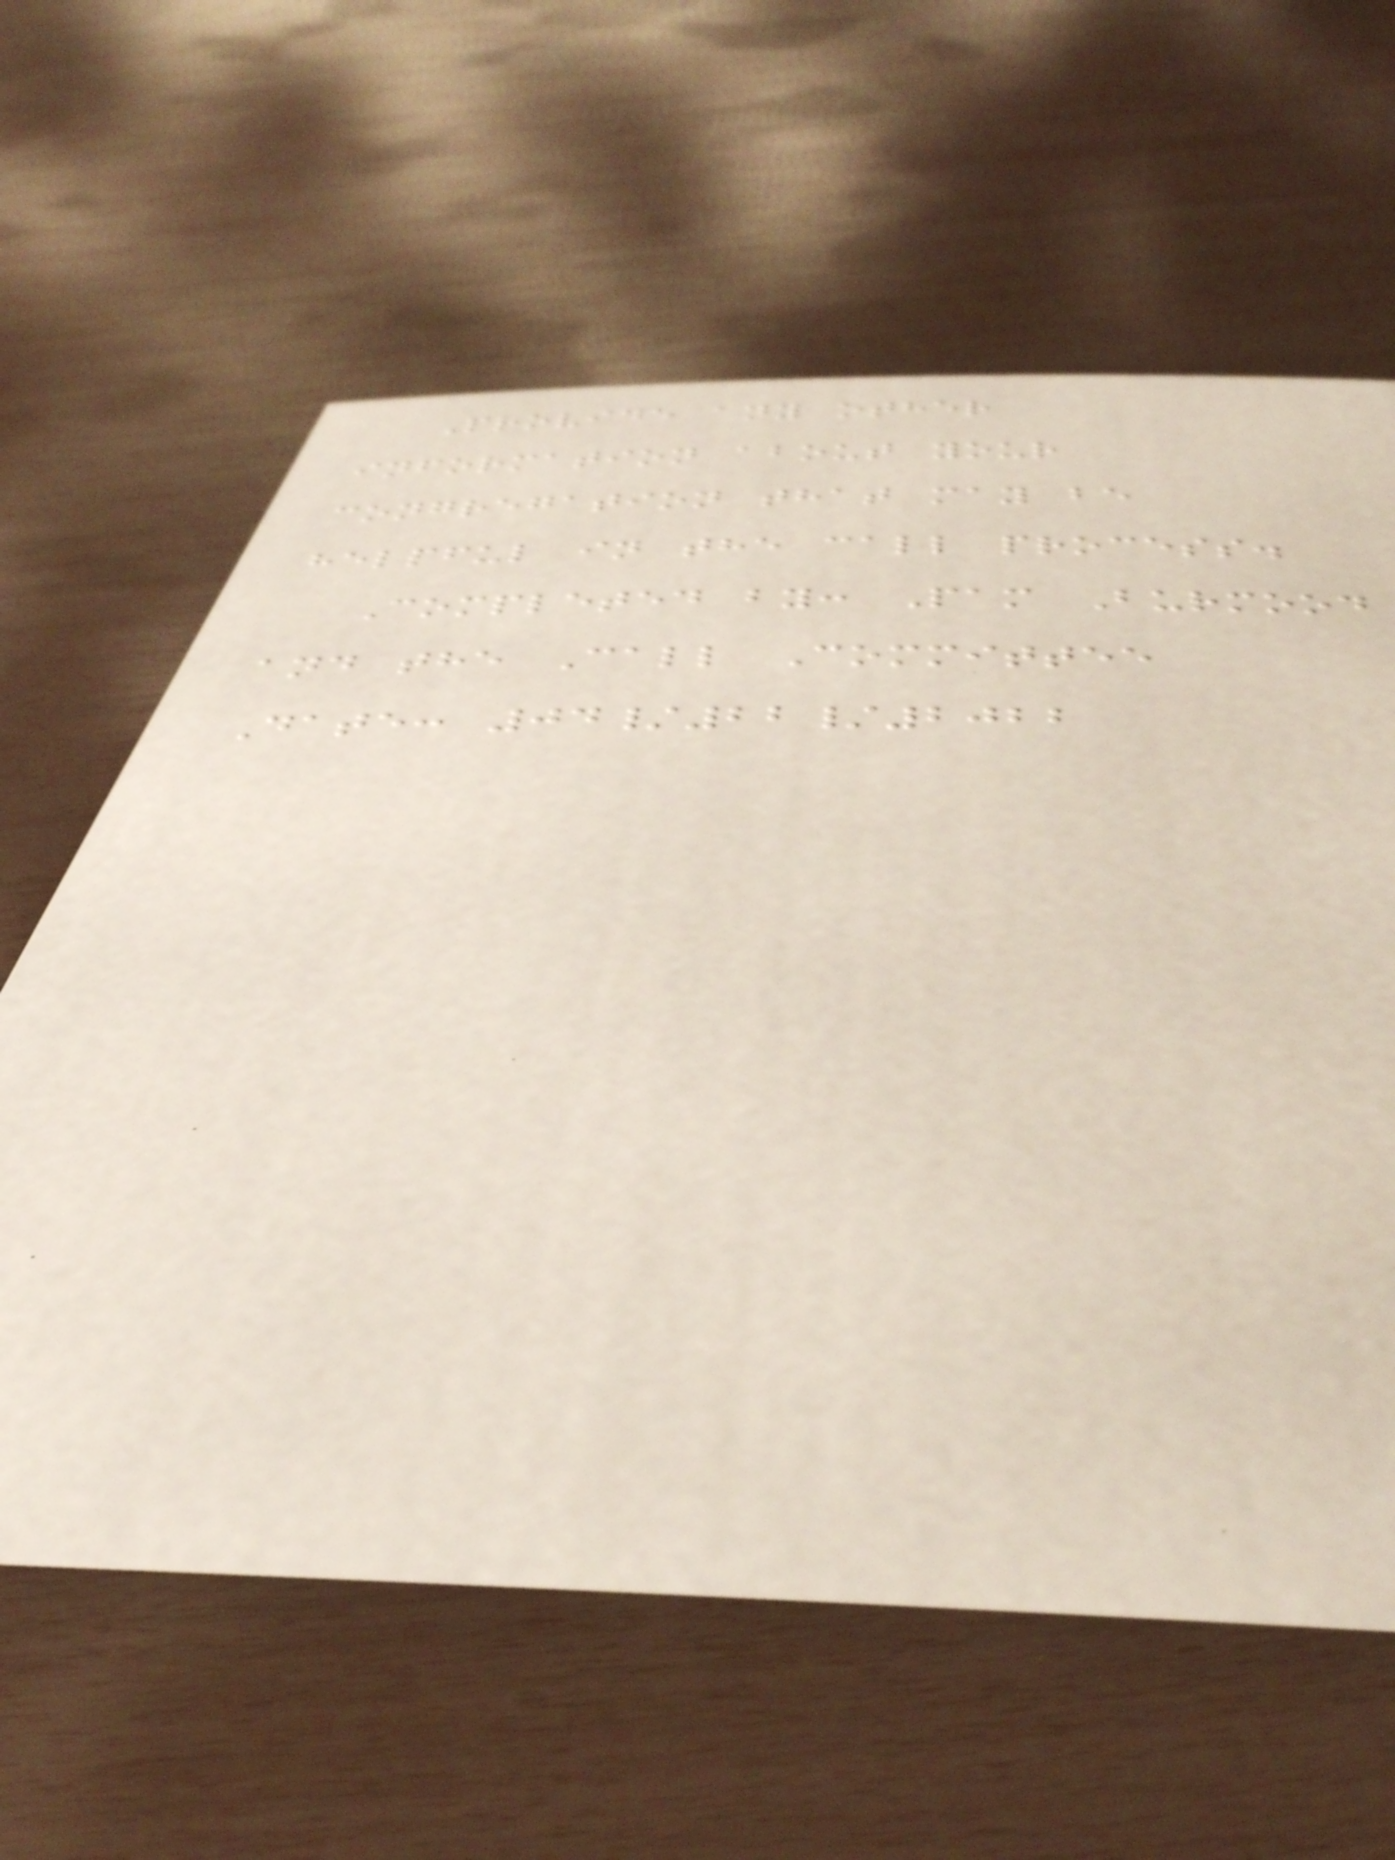Provide any other
information about your
congregation that may be
helpful in the call process.
Completed by: Pam Burmood
and the Call Committee
Date: 04/22/2022
